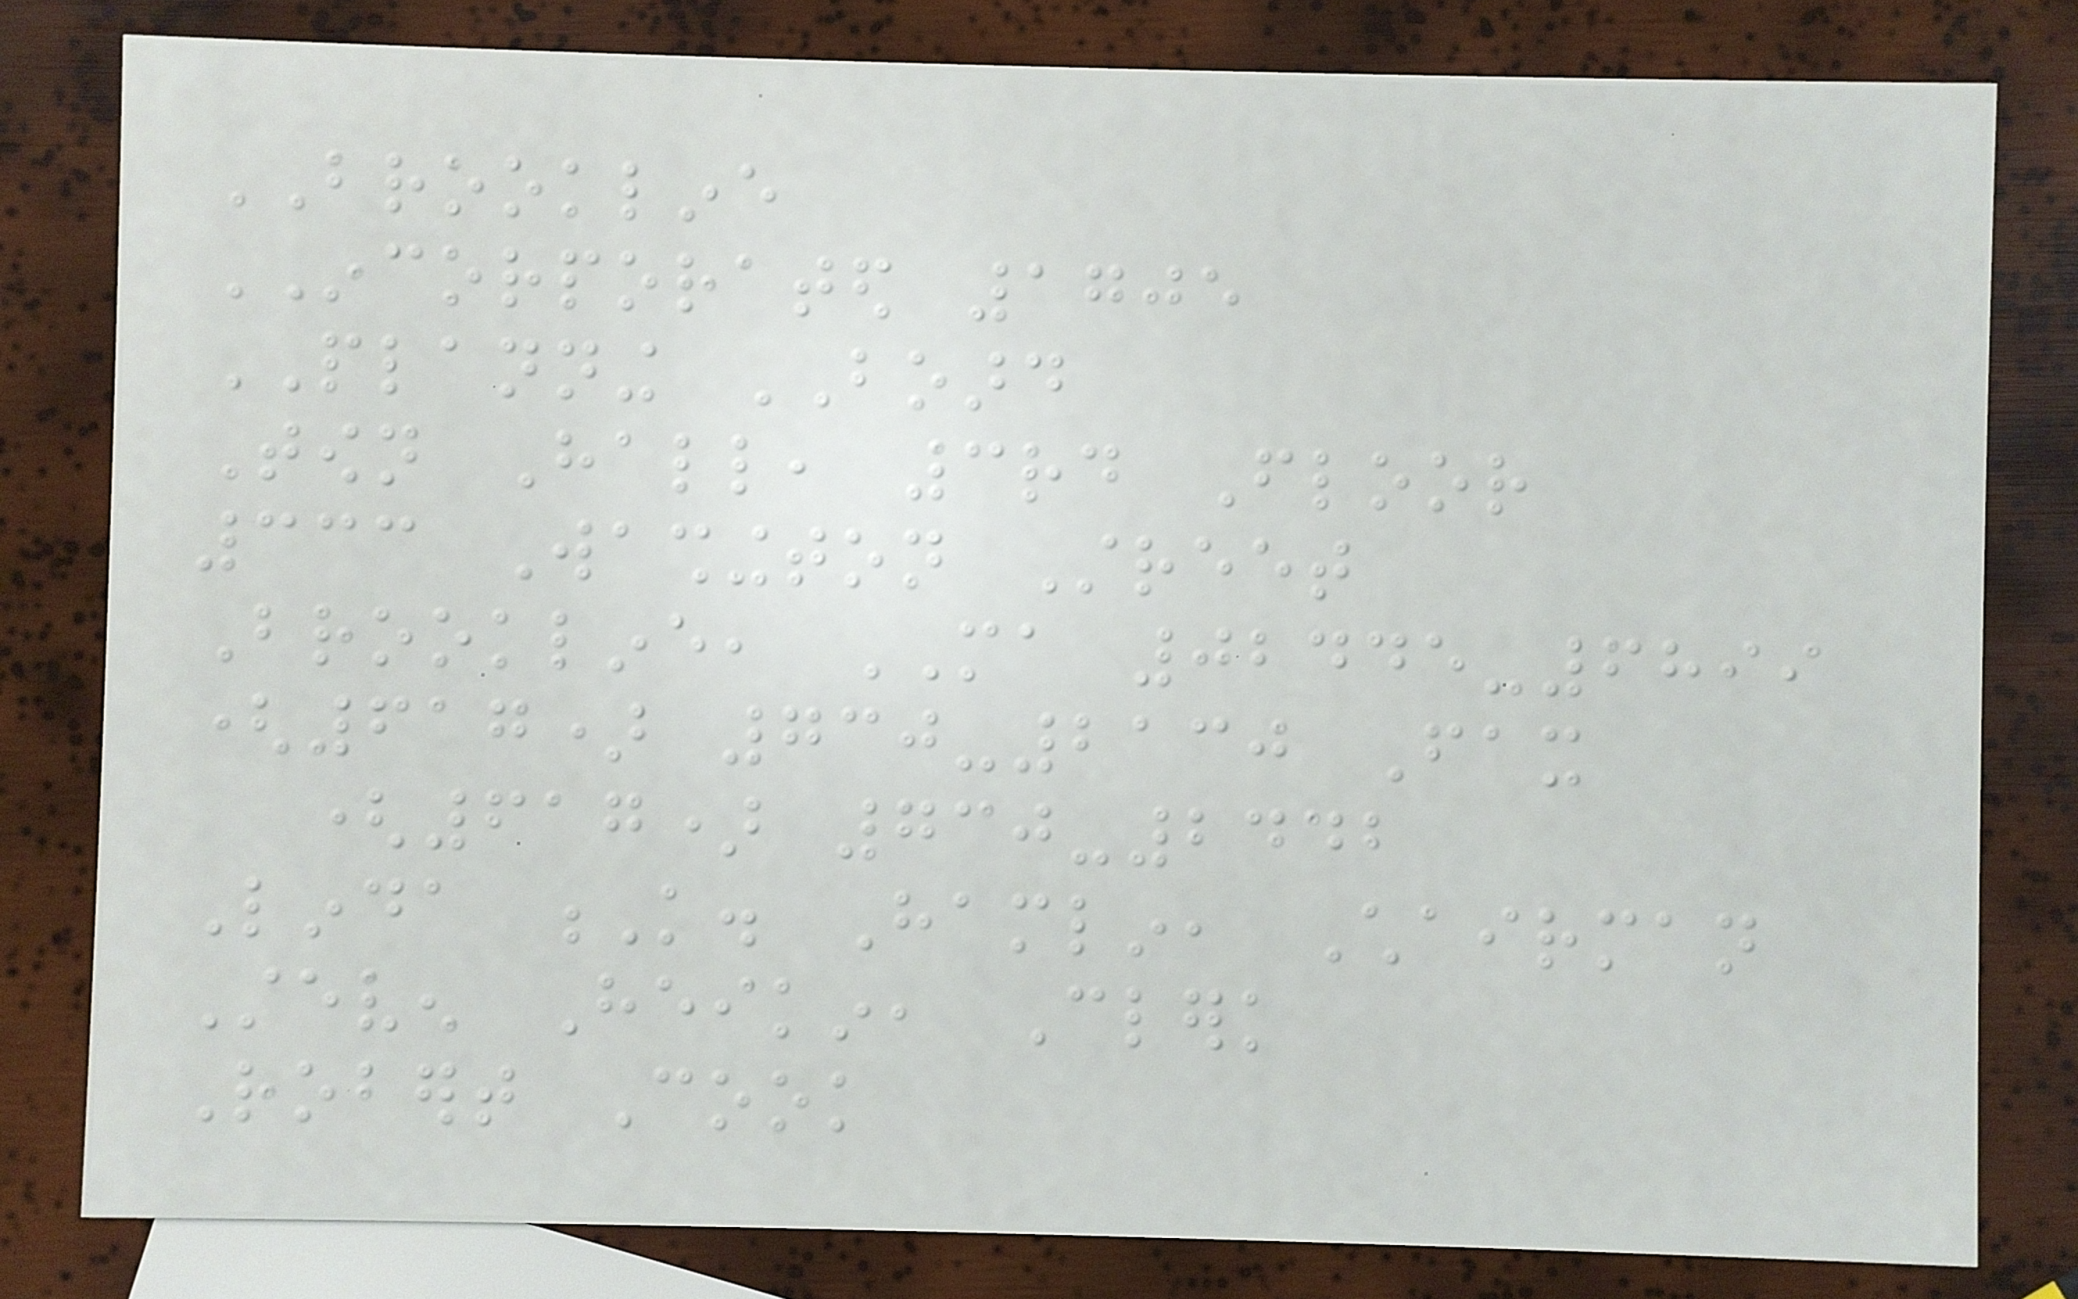BROOKLINE
INCORPORATED 1705
PLANNING BOARD
Town Hall, 3rd Floor
333 Washington Street
Brookline, MA 02445-6899
(617) 730-2130 Fax
(617) 730-2442
Linda K. Hamlin, Chairman
Steven Heikin, Clerk
Robert Cook
